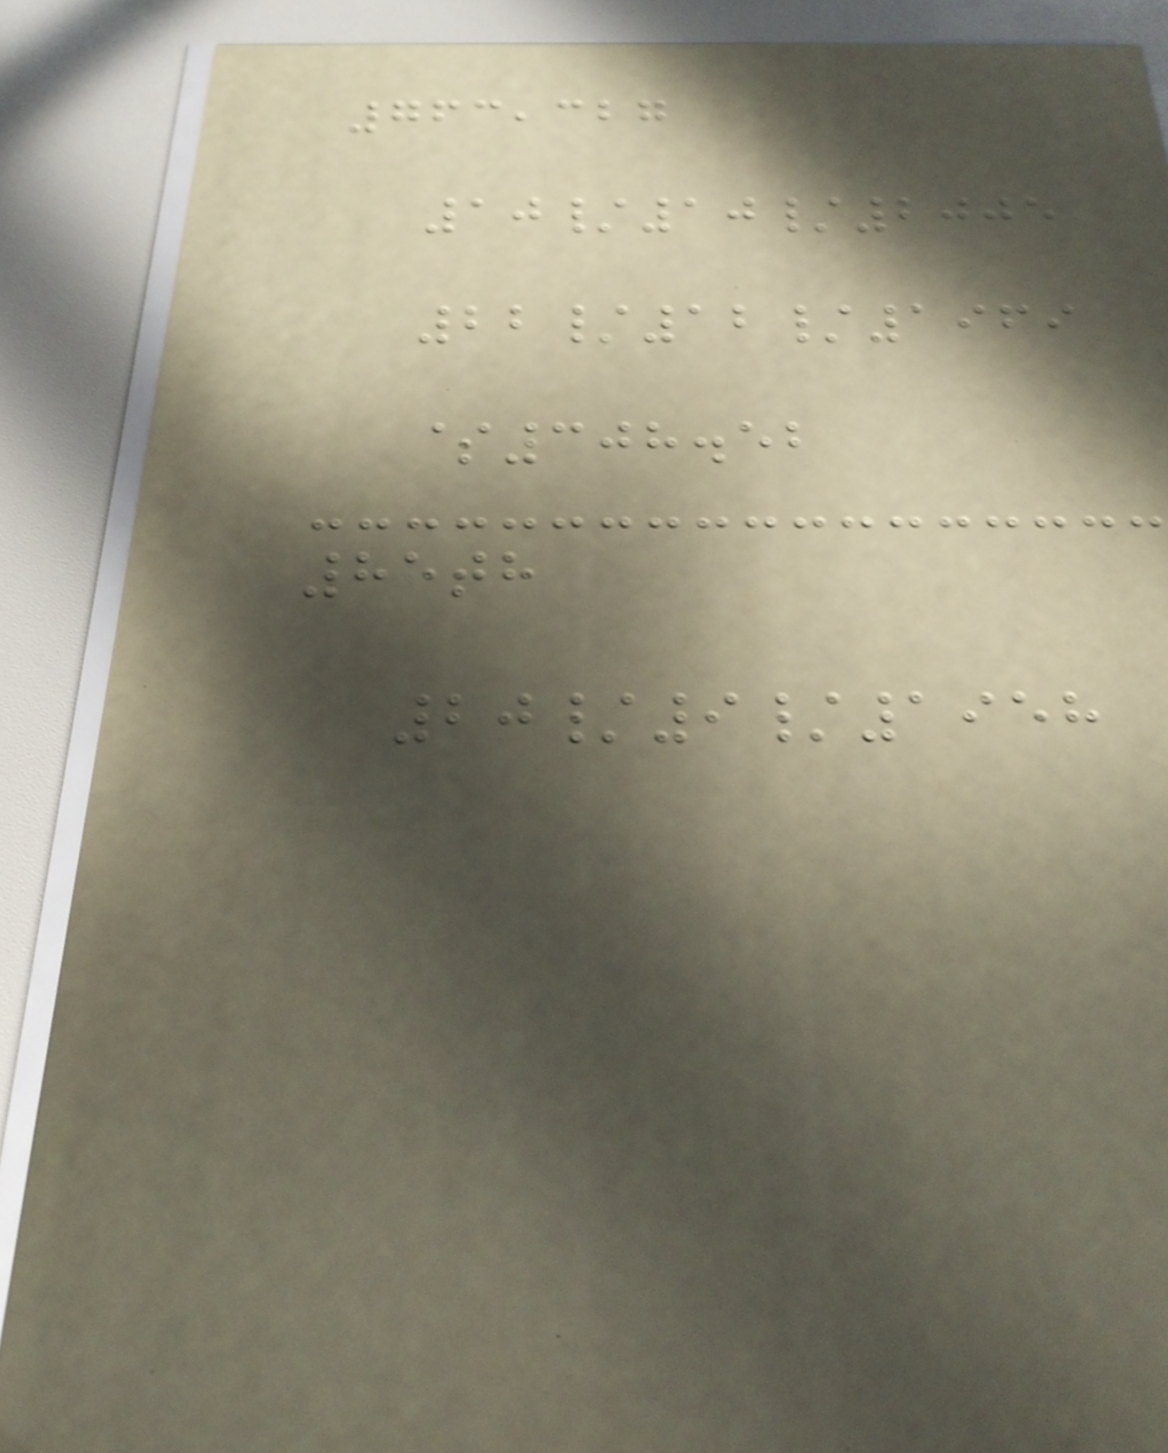763,327
10/10/2005
22/12/1969
$308.52
85th
20/9/1958
